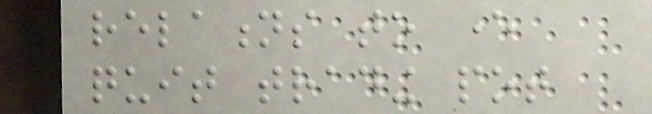relations to ever
quit trading pot
